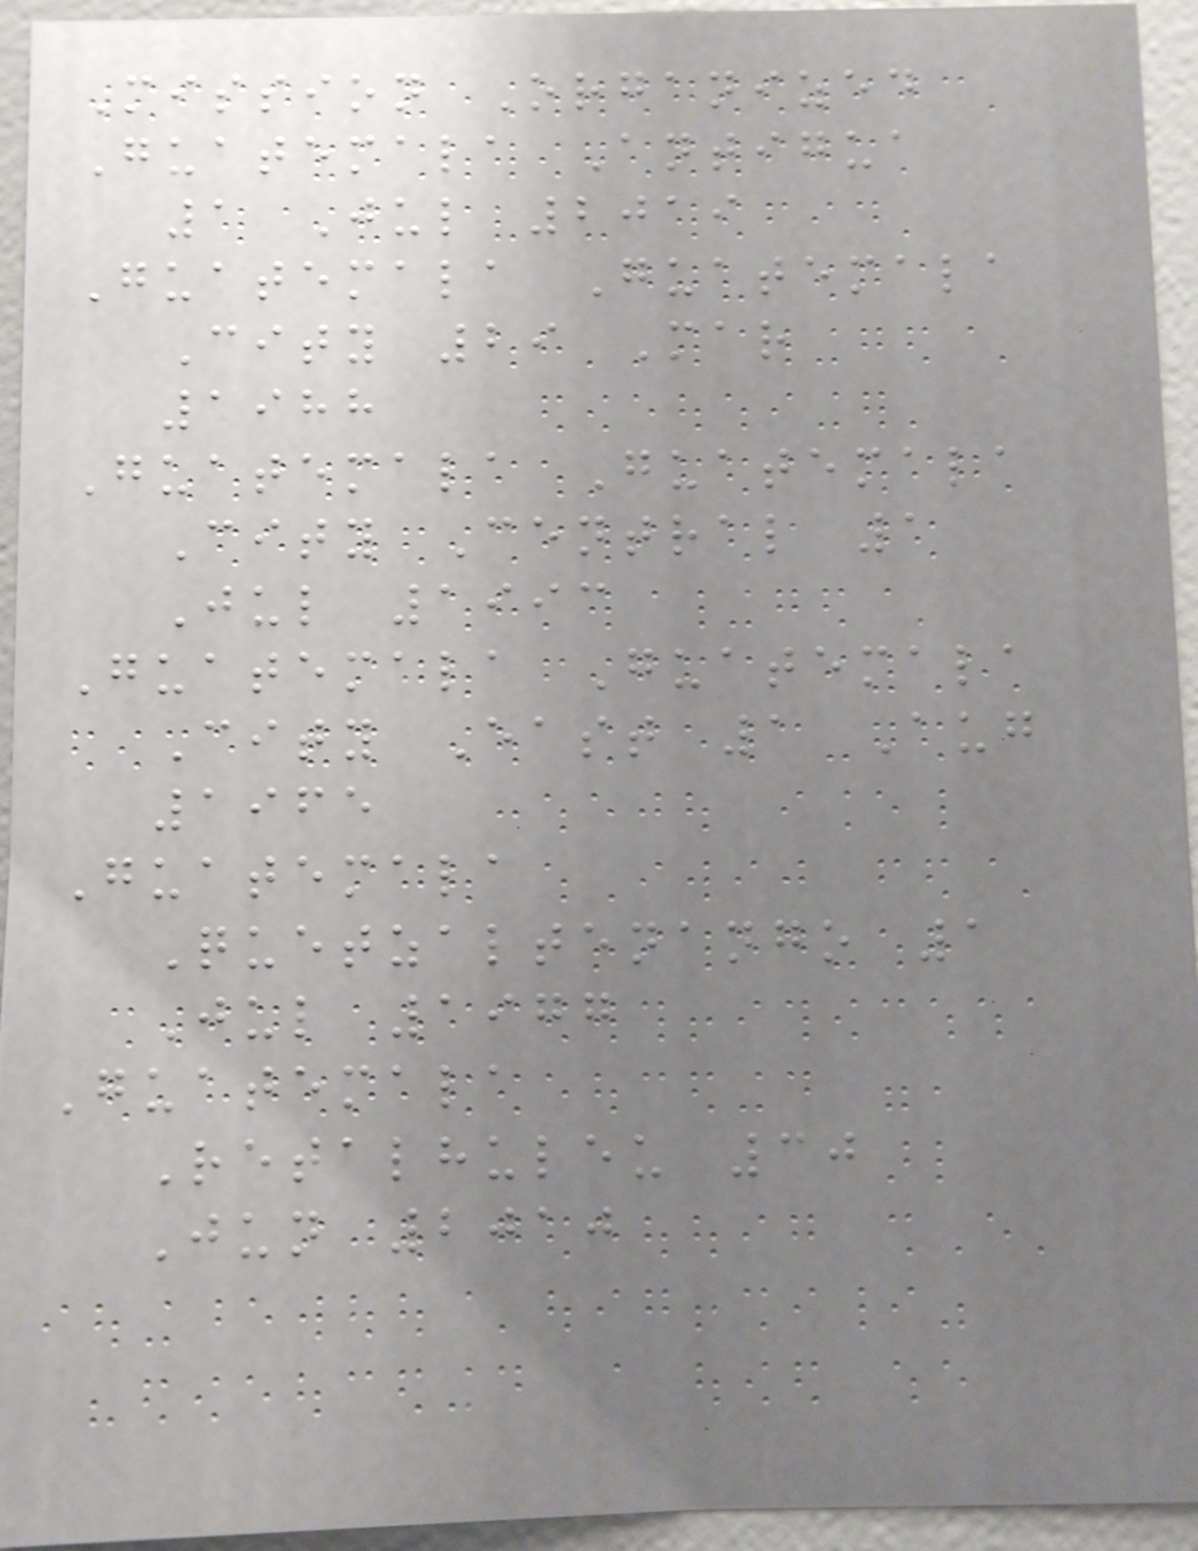Mission Organized
Guatemala Antigua
1 Jul 2019
Guatemala Guatemala
City 29 Mar
1988
Guatemala Guatemala
City Central 1
Jul 1993
Guatemala Guatemala
City East 1 Aug
1965
Guatemala
Quetzaltenango 1
Jul 1977
Guatemala
Retalhuleu 30
Jun 2010
